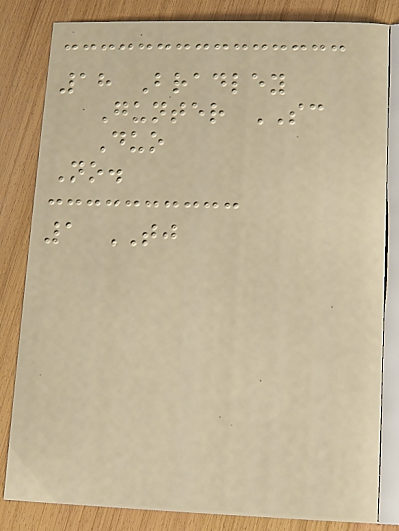18 Bradley
Gunter SC
Duo
No.
1 TJ
